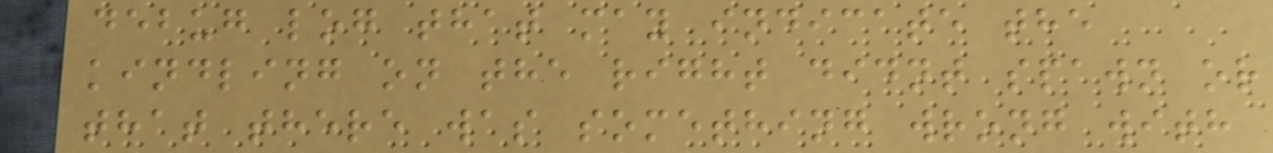debug log that may indicate the
kindling on the right didnt spawn or
that there was something wrong with
